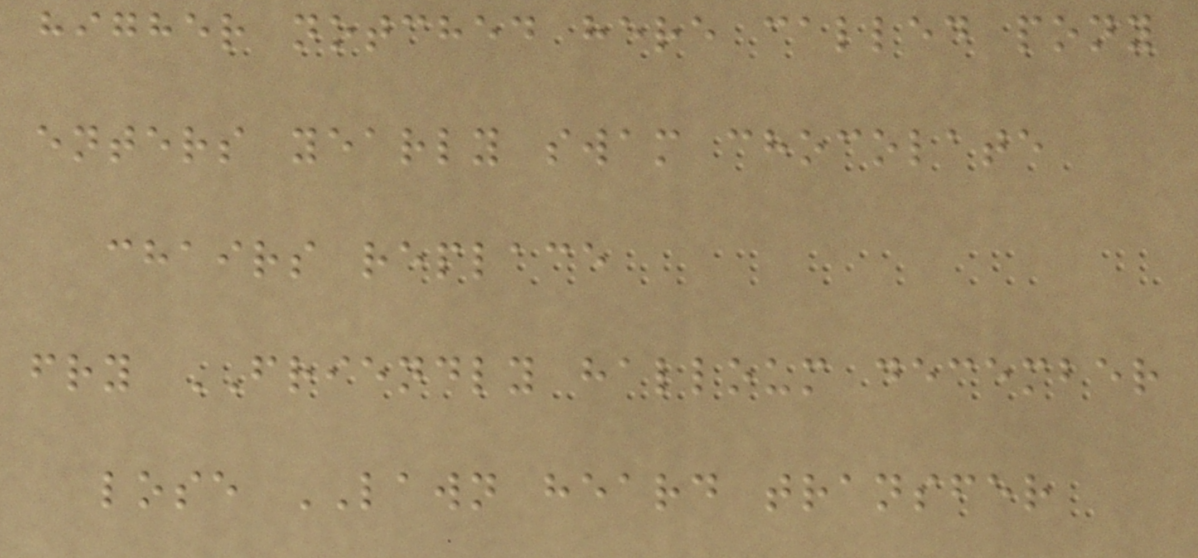higher notched here called pony
enters yearly swam chocolate
chairs replace
fry FRIENDLY halloum december
lose LAWN heard transfer
